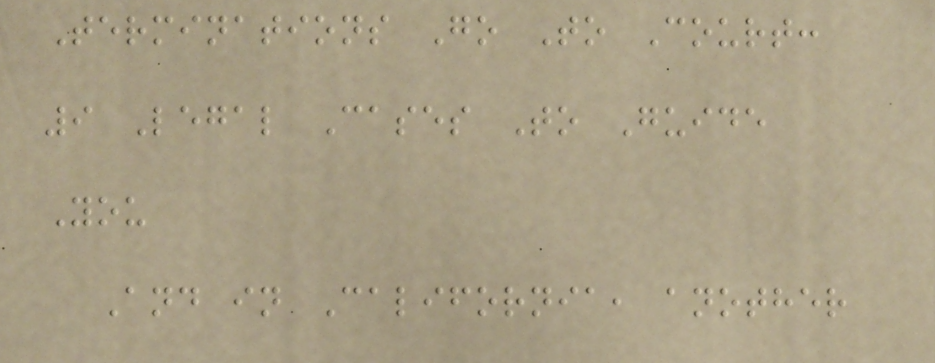Terminations Go To Court:
9 Legal Cases To Guide
You
And in California, another
